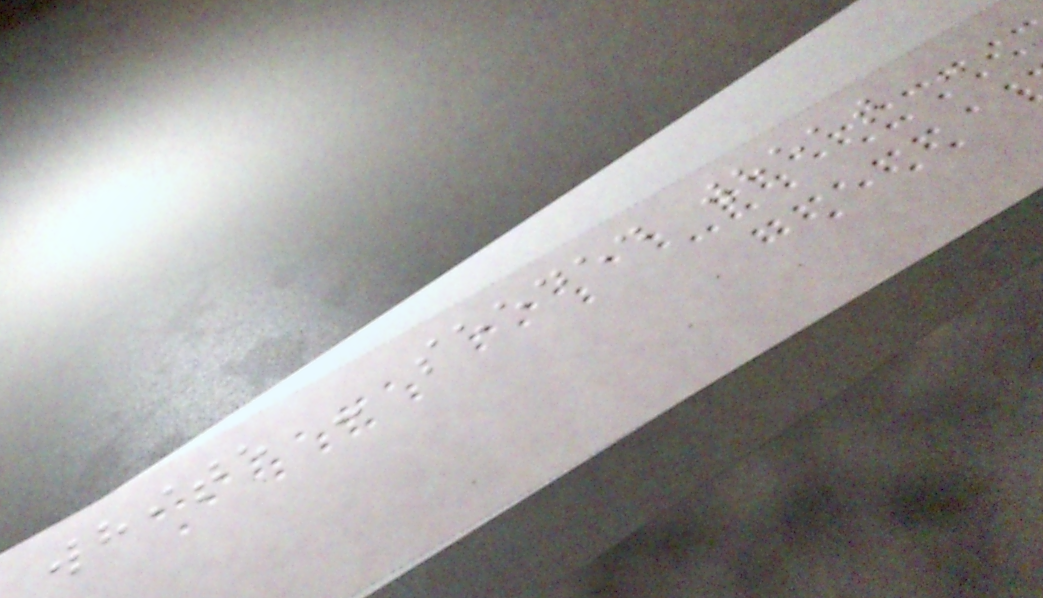white - seeded wheat -
